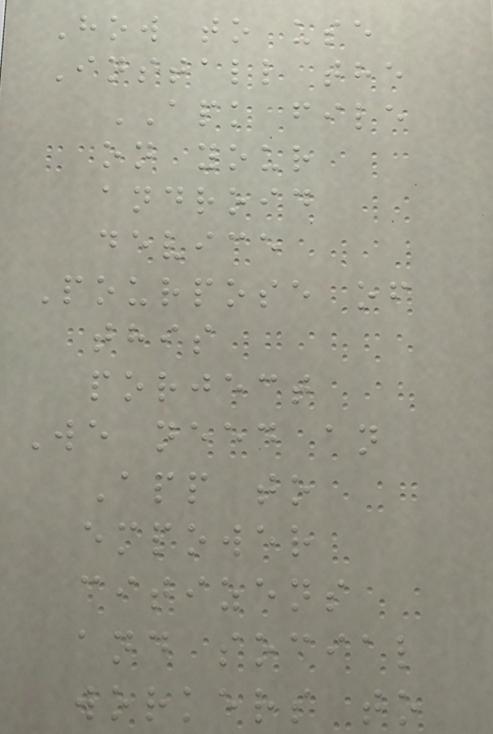How to use
Install the
APK file
on your
android
device
Pourpose of
this
porject
We need an
App to
empower
citizens
and social
workers to
